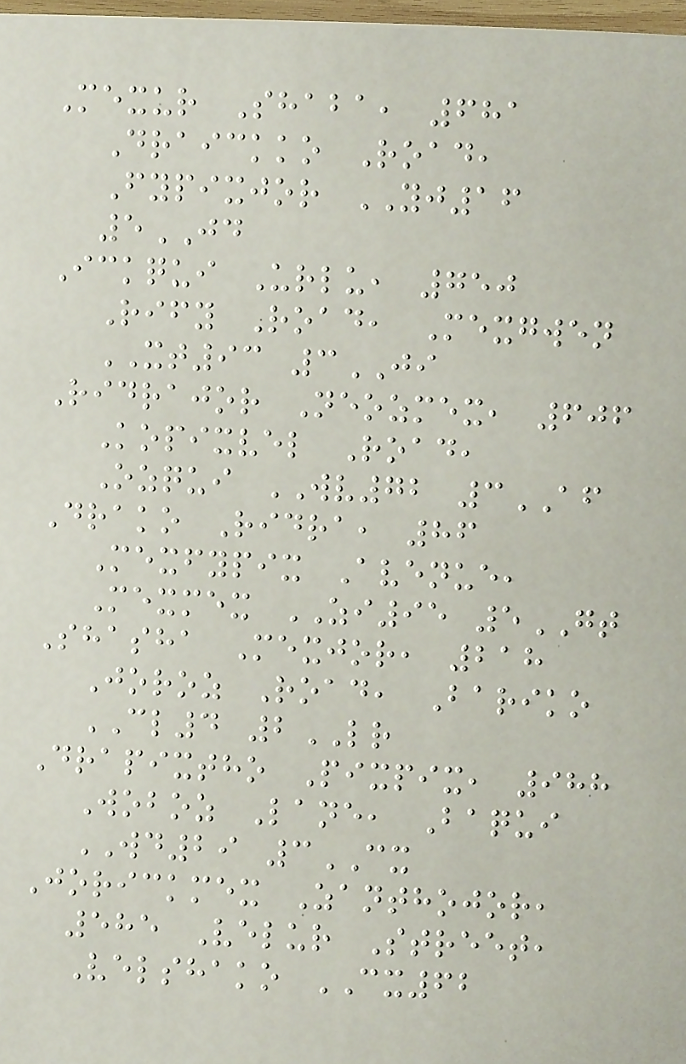Mexur Shaba, 681
Draickko Road,
Fypixjor YJ16
5JD
Ickqui Urlu, 750
Rify Road, Mexgwen
XT93 3JI
Ridrajor Neozmex, 606
Kopixvel Road,
Ozqui WV72 3AF
Drako Ridra, 86
Mexfypix Avenue,
Mexmex ZI95 5GT
Shasha Mexjor, 218
Joroz Road, Bariko
CL4 2LR
Drapixtho Pixpix, 988
Woboz Lane, Baqui
WD29 3CX
Jorickmex Zanthojor,
585 Velur Street,
Velshako CX62
